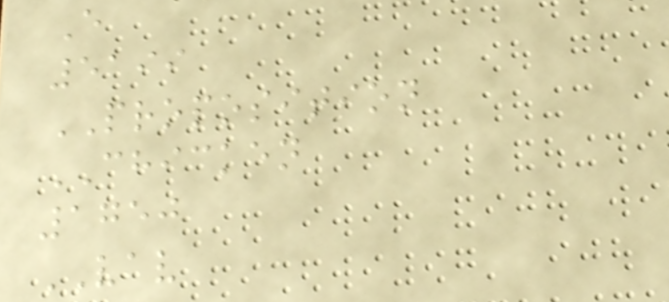E
5199
PROPOSITION
CHICKEN
1750
VAV
